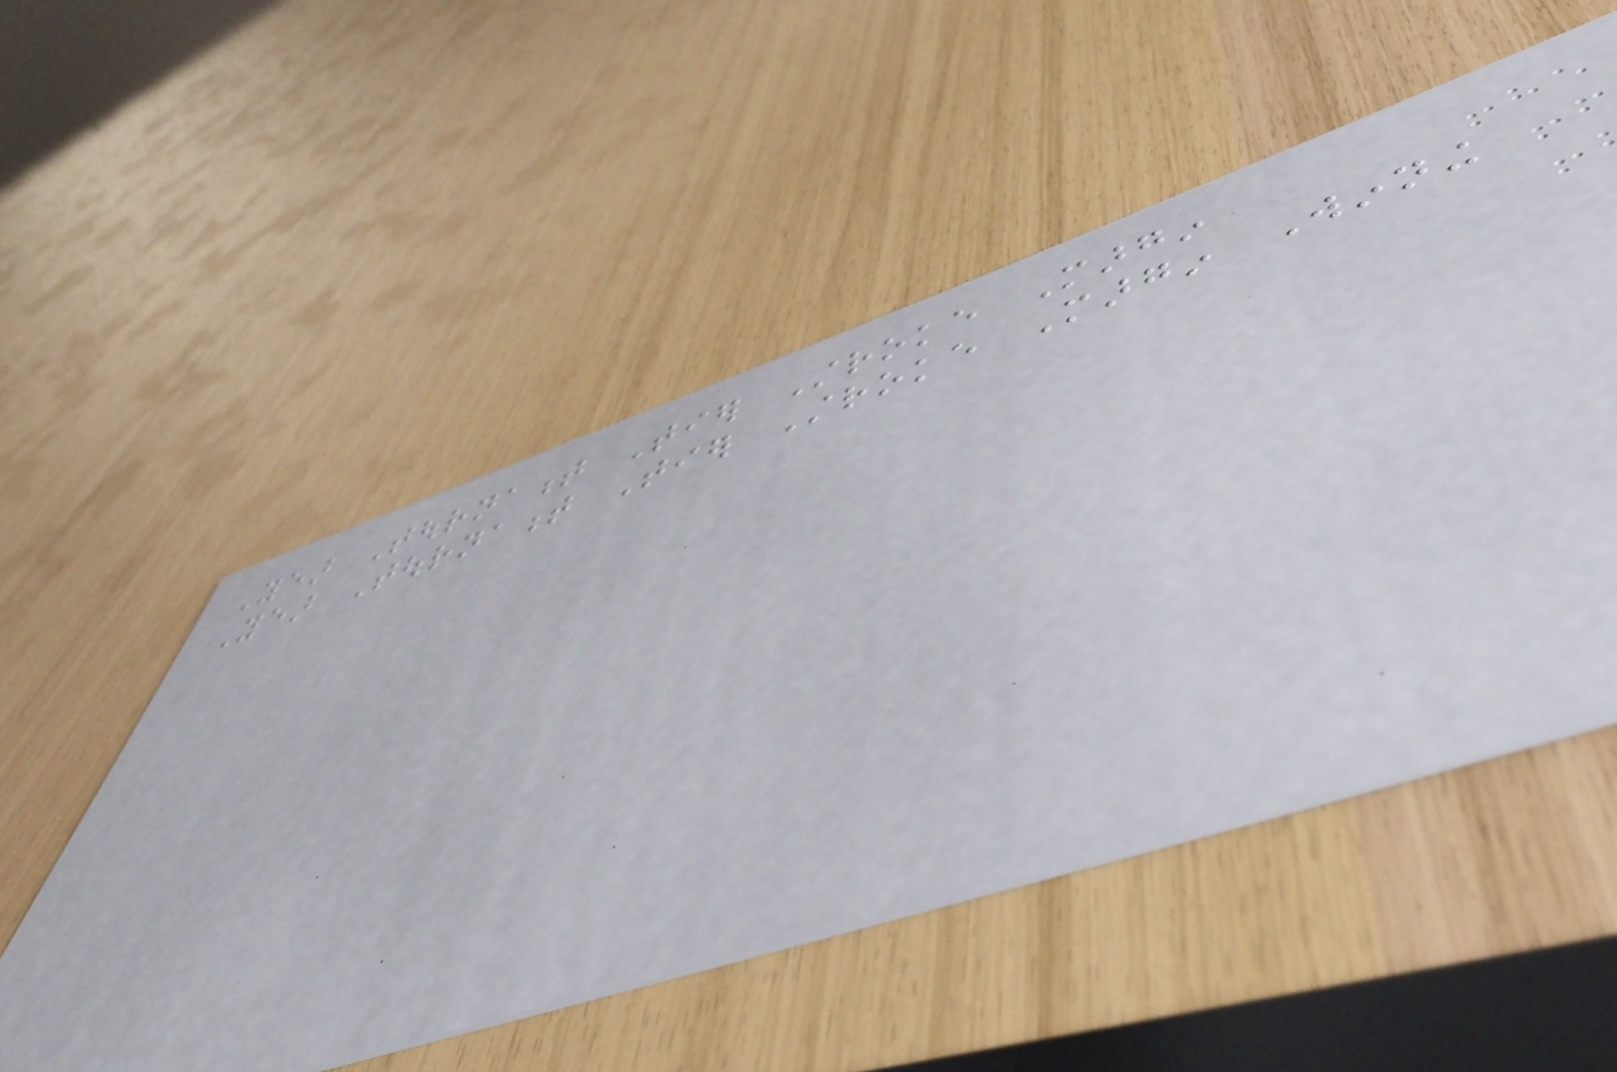Year Tournament Tier Stroke Margin
Year Tournament Tier Stroke Margin Winning
